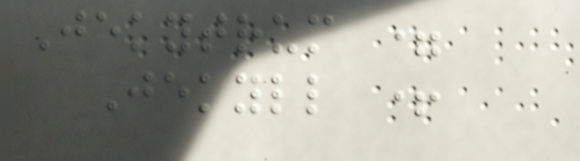Jekytrum =
Jekyll +
